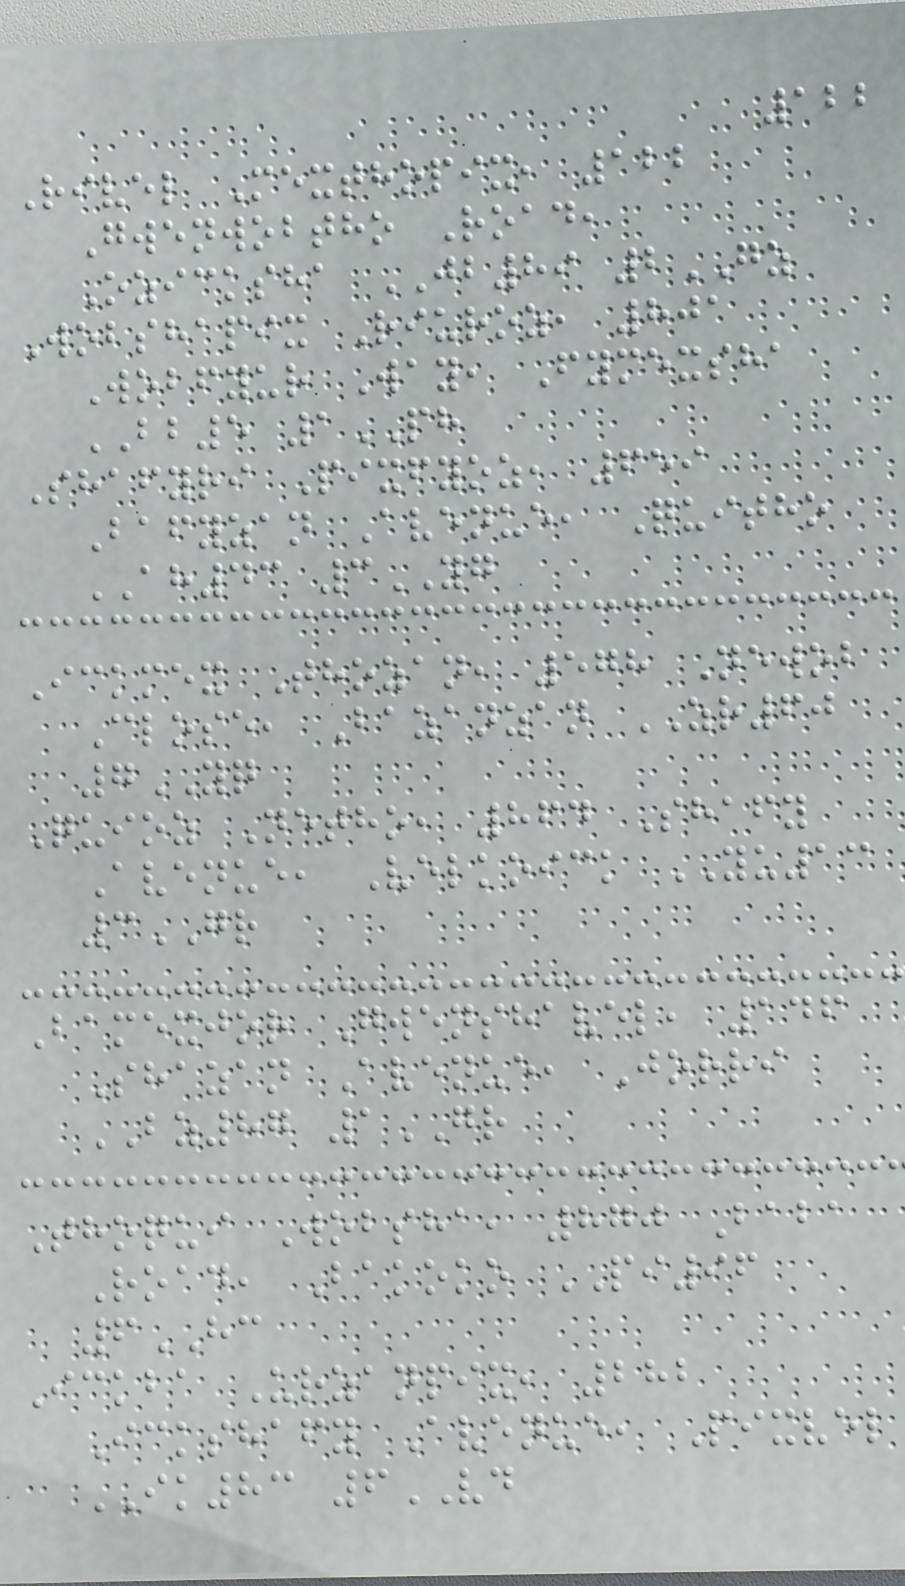122
Rivel Mexthopix, 122
Gwenwobtho Road,
Ozicksha JB89 2GZ
Wobshapix Riuroz, 801
Wobfyur Way, Fymexsha
BB5 1PH
Shafyri Pixfyoz, 659
Bafyzan Avenue, Quitho
AH43 3YG
Ickmex Thozan, 578 Newob
Close, Bazanzan ZR60
7YQ
Quioz Netho, 864 Shafy
Avenue, Velkoick YU13
3GR
Bamexjor Gwenshavel, 146
Shazan Avenue, Jorri
BZ87 1GR
Thoqui Wobsha, 870 Baba
Road, Bakoko PI96
6HC
Ickba Urzanpix, 282
Ickshafy Avenue, Pixvel
IK83 6VD
